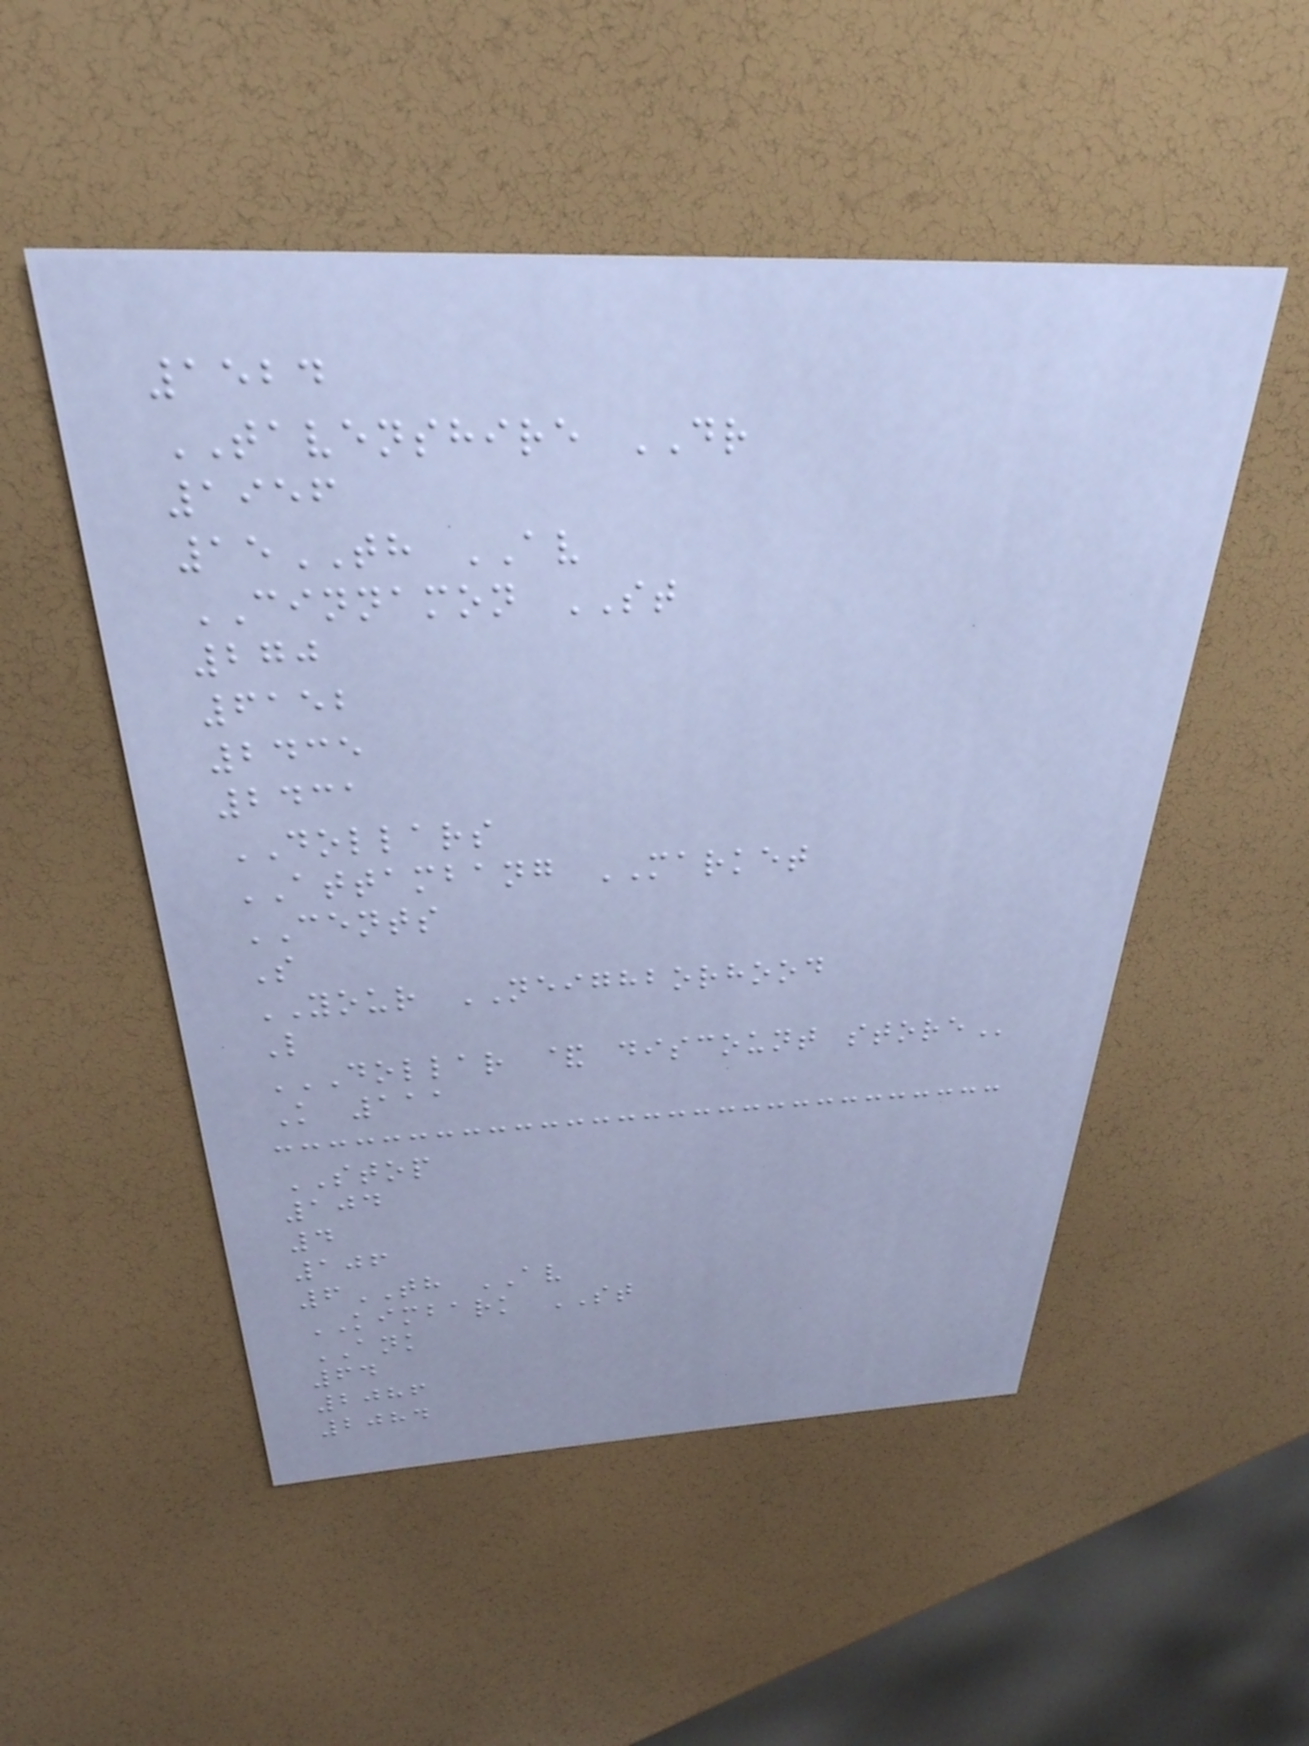1524
TAVENSHIRE DR
1956
15TH AV
CINNAMON ST
270
6152
2435
2431
DOLLARS
ATTAMBANG MARKET
CENTS
S
YOUR NEIGHBORHOOD
L
DOLLAR & DISCOUNT STORE
K 111
STOP
104
4
106
6TH AV
KIMBARK ST
ANK
64
2086
2084
